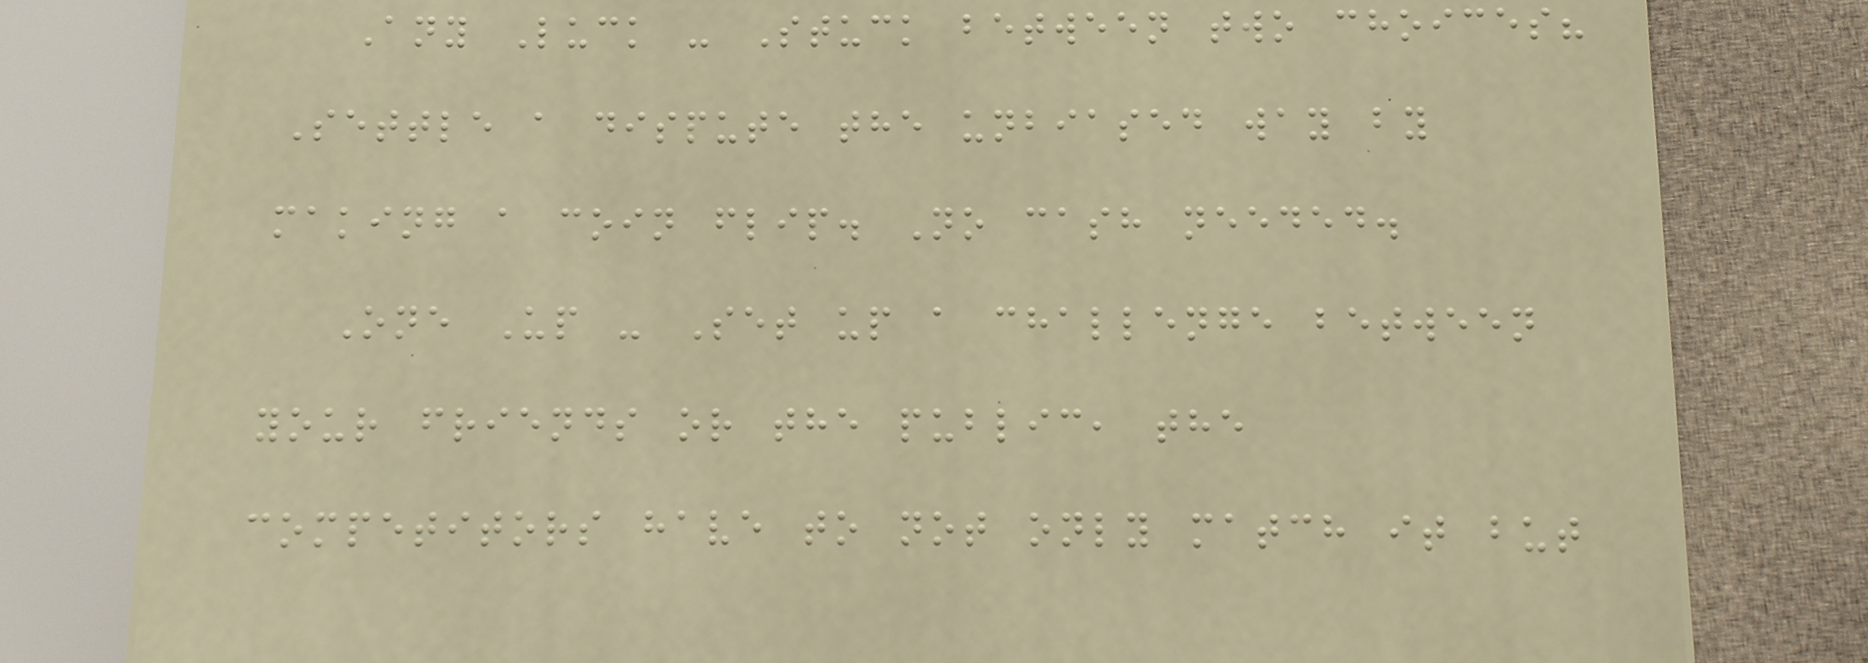Any Luck - Stuck between two choices?
Settle a dispute the unbiased way by
making a coin flip. No cash needed.
One Up - Set up a challenge between
your friends or the public, the
competitors have to not only match it but
